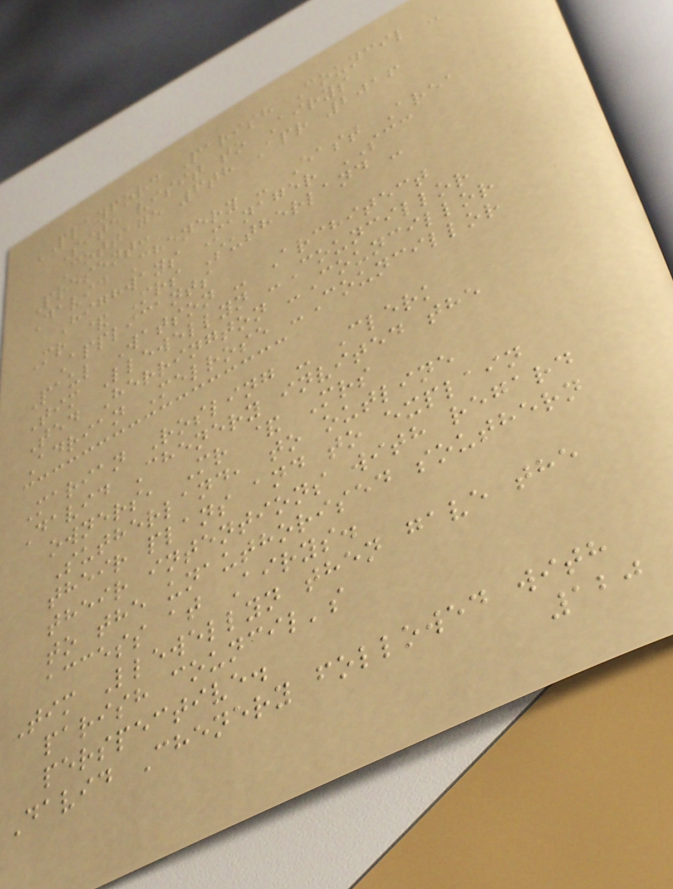PLAYFORD Parish Council -
Site visit to Airys
Cottage 6th Apr 2016
Present:
David Chenery - East Area
Highways Manager SCC
Mr & Mrs Sutherland -
Applicants
Paul Watson - Architect
Tim Llewellyn -Councillor
Ted Herrington -Councillor
Adrian Melrose -Councillor
Marian Rosling - Clerk
David Chenery invited the
owners, Mr & Mrs
Sutherland, to outline
their plans and to explain
their intentions with regard
to the unauthorised southern
access at Airys.
Tim Llewellyn then gave the
parish council's
perspective.
David Chenery followed with
120
